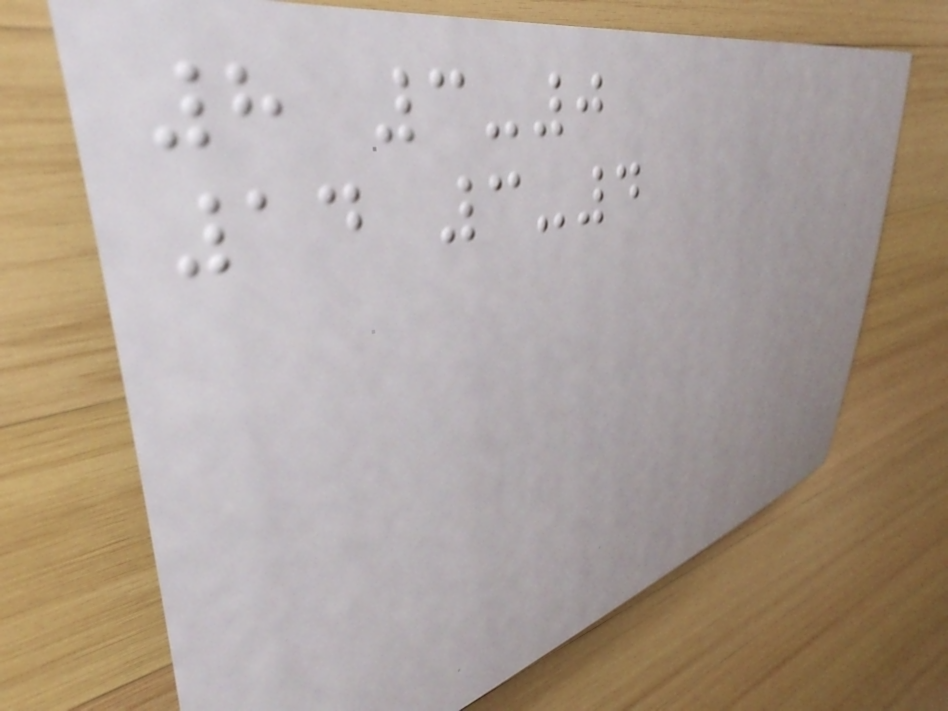8 3-0
14 3-4
